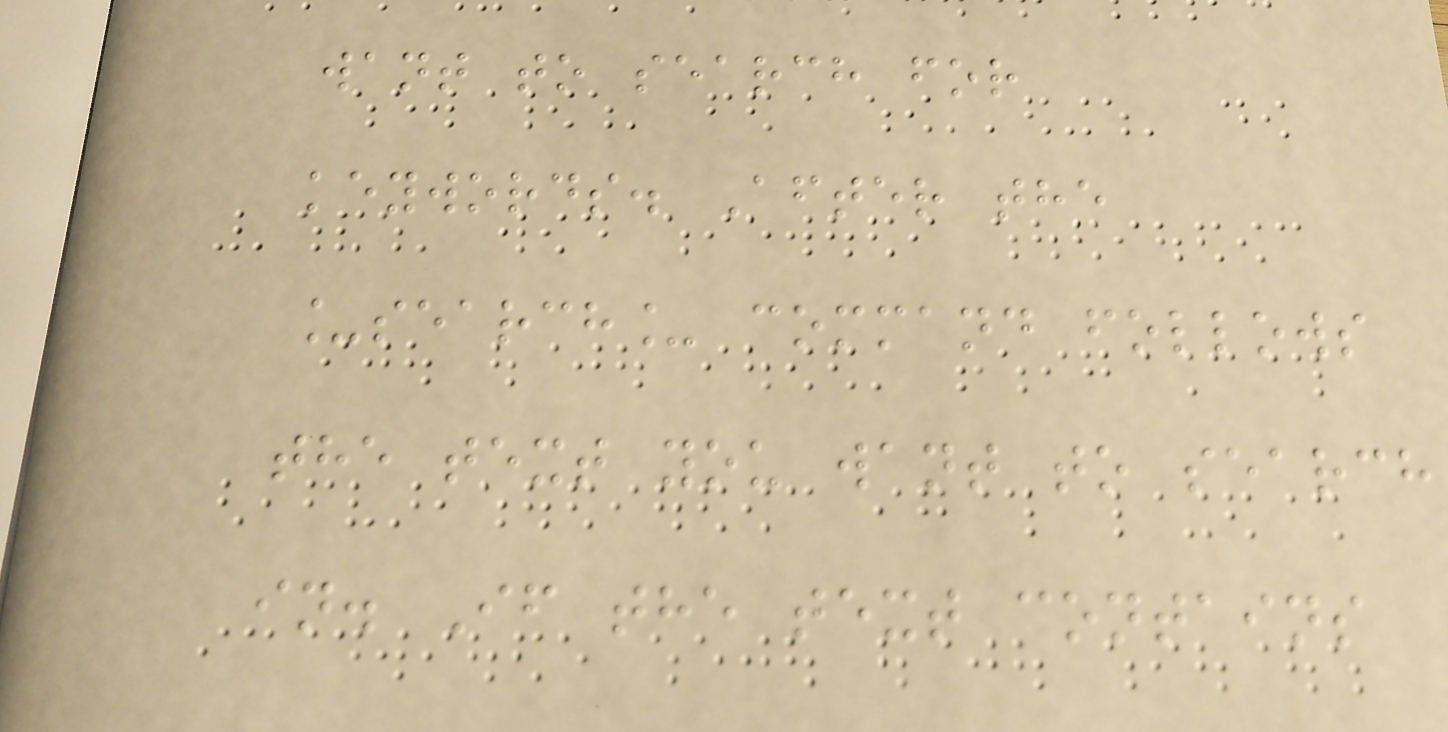want to search for
keywords. After the
_search_ command follows
the text you want to search
in. If the text contains
